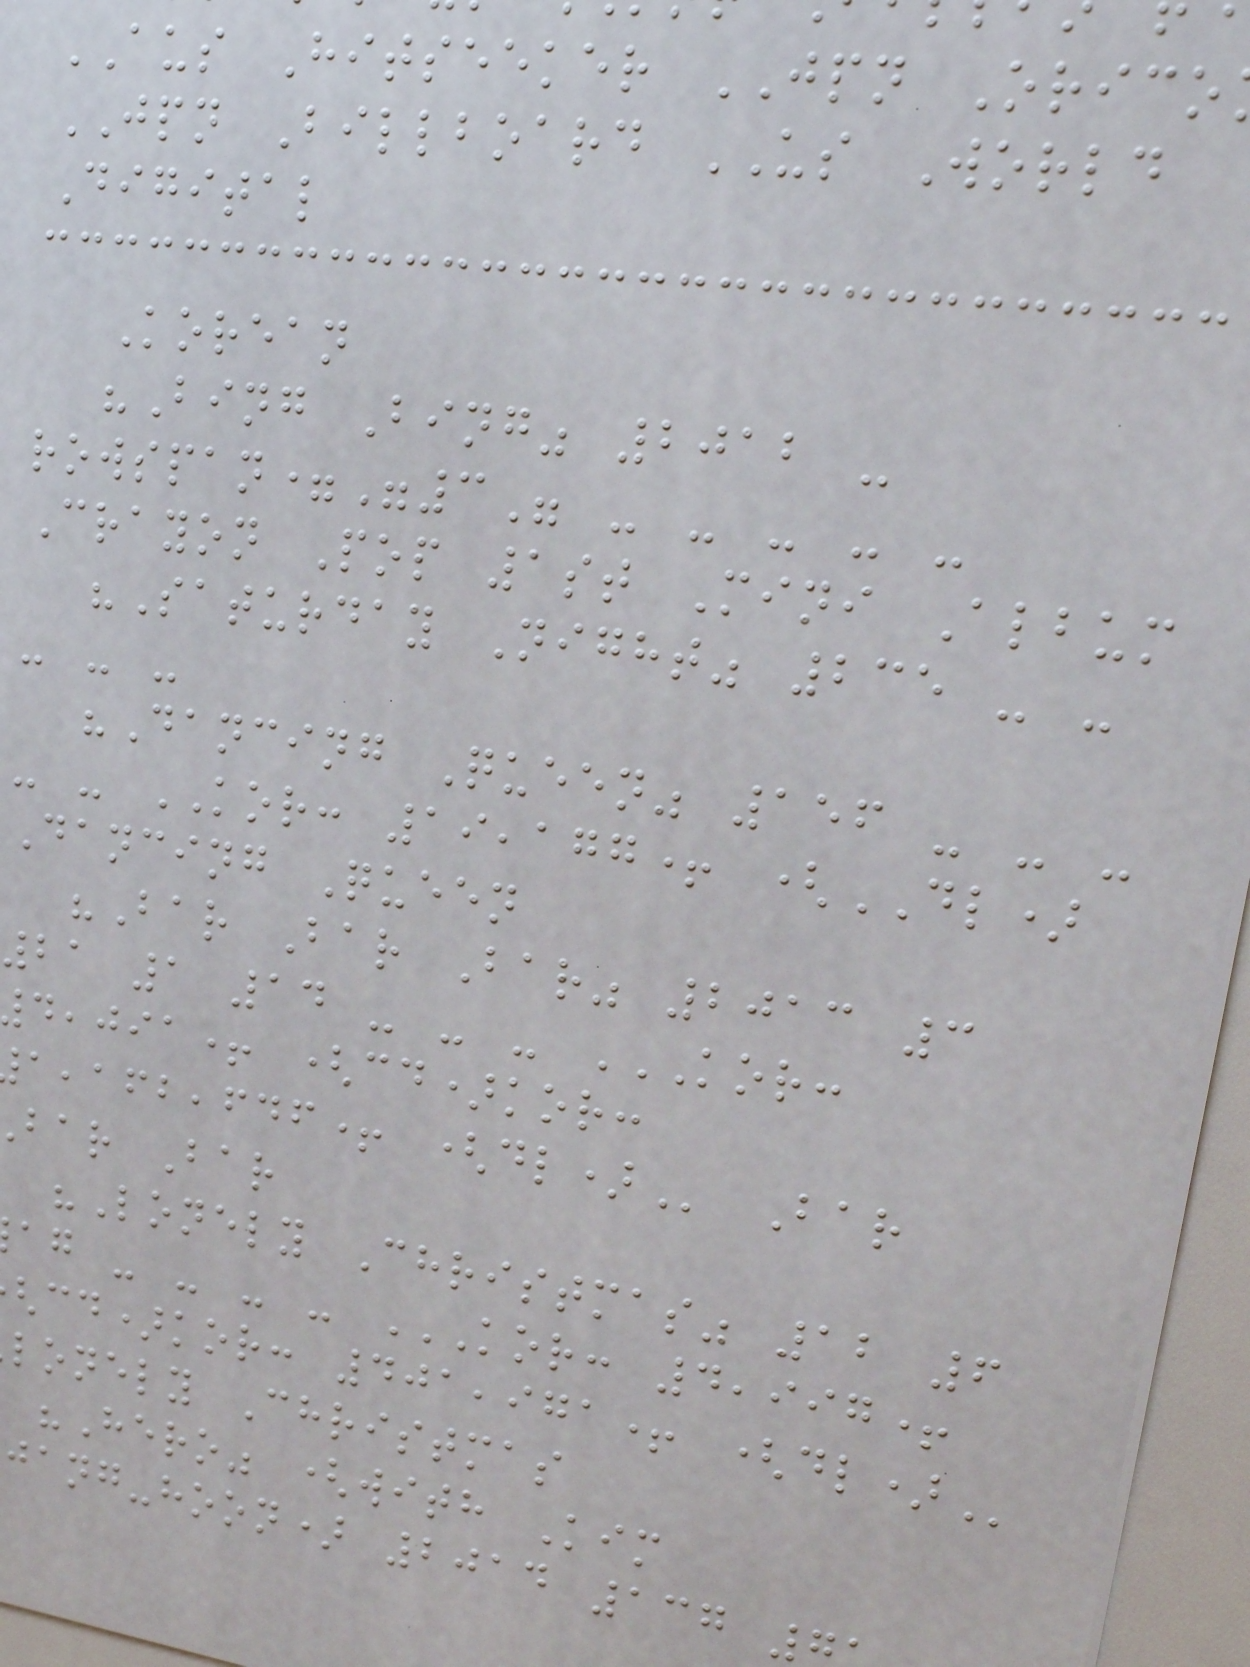AUS Hitseeker JPN Orico
JPN Billboard US World
Digital
Korean
"Bing Bing" 2012 -
rowspan="3" - - - - -
Crayon Pop 1st Mini Album
"Saturday Night" 235 - -
- - -
"Dancing Queen" 156 - - -
- - KOR: 19,177+ (DL)
Dancing Queen
"Bar Bar Bar" 2013 3
21 1 14 - - - KOR:
,jia+ (cd)kor:
bar Bar
"Lonely Christmas" 12 6
cd)kor: 401,971+
lonely Christmas
"Hero" (with Kim
jang-hoon) 2014 137
